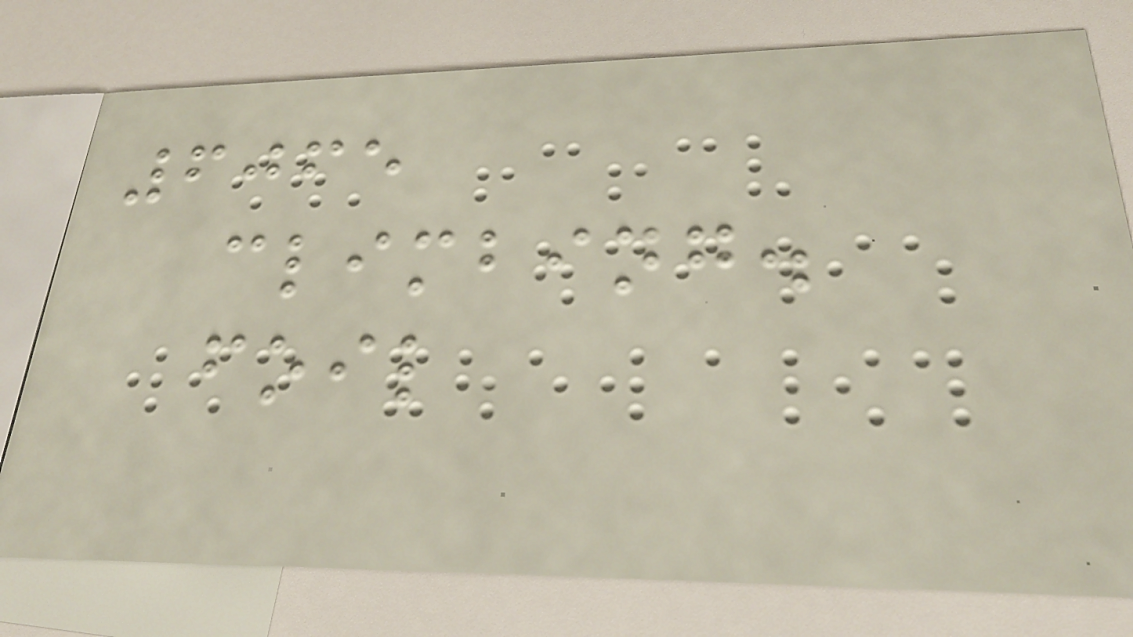6065
climbing.
foil
